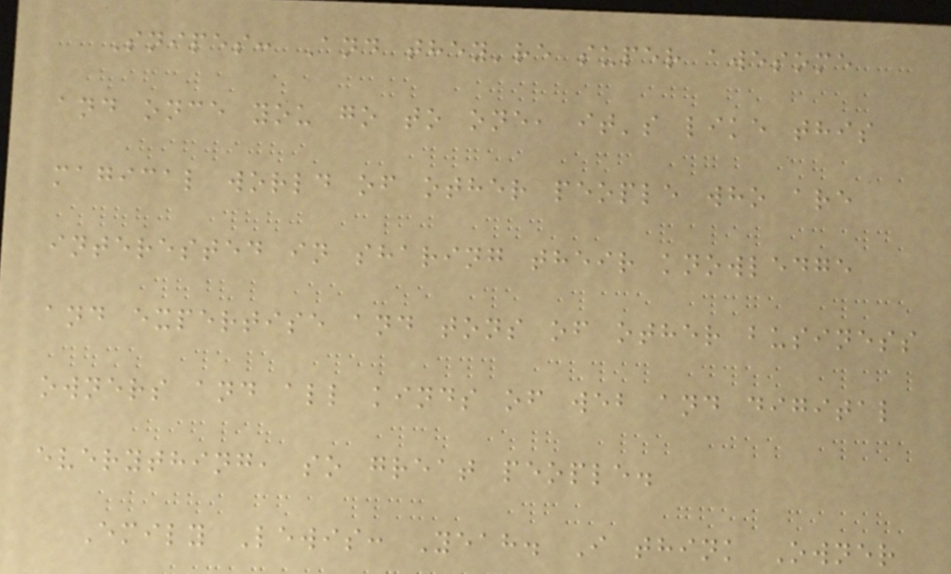Snipes: And they're super awesome
and once you go to one, it's like this
magical world of other people who are
interested in sharing their knowledge
and expertise and tons of other business
owners and all kinds of web and digital
everything, so great people.
Emily Lewis: Yeah. I think Owner
